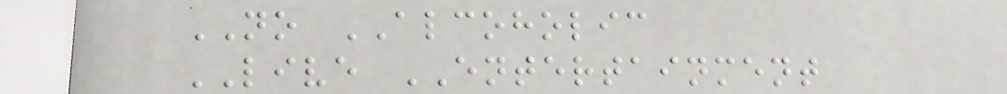NO ALCOHOLIC
LIVE ENTERTAINMENT
